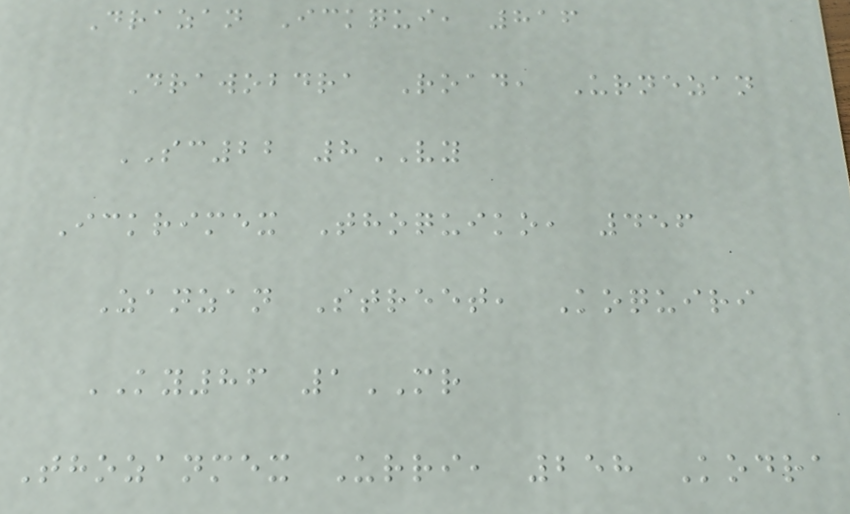Drazan Ickqui, 816
Drawobdra Road, Urnezan
SC22 8VY
Ickrimex Thoquiko, 456
Zanzan Street, Koquiri
KY86 1MR
Thozanmex Urri, 258 Kodra
